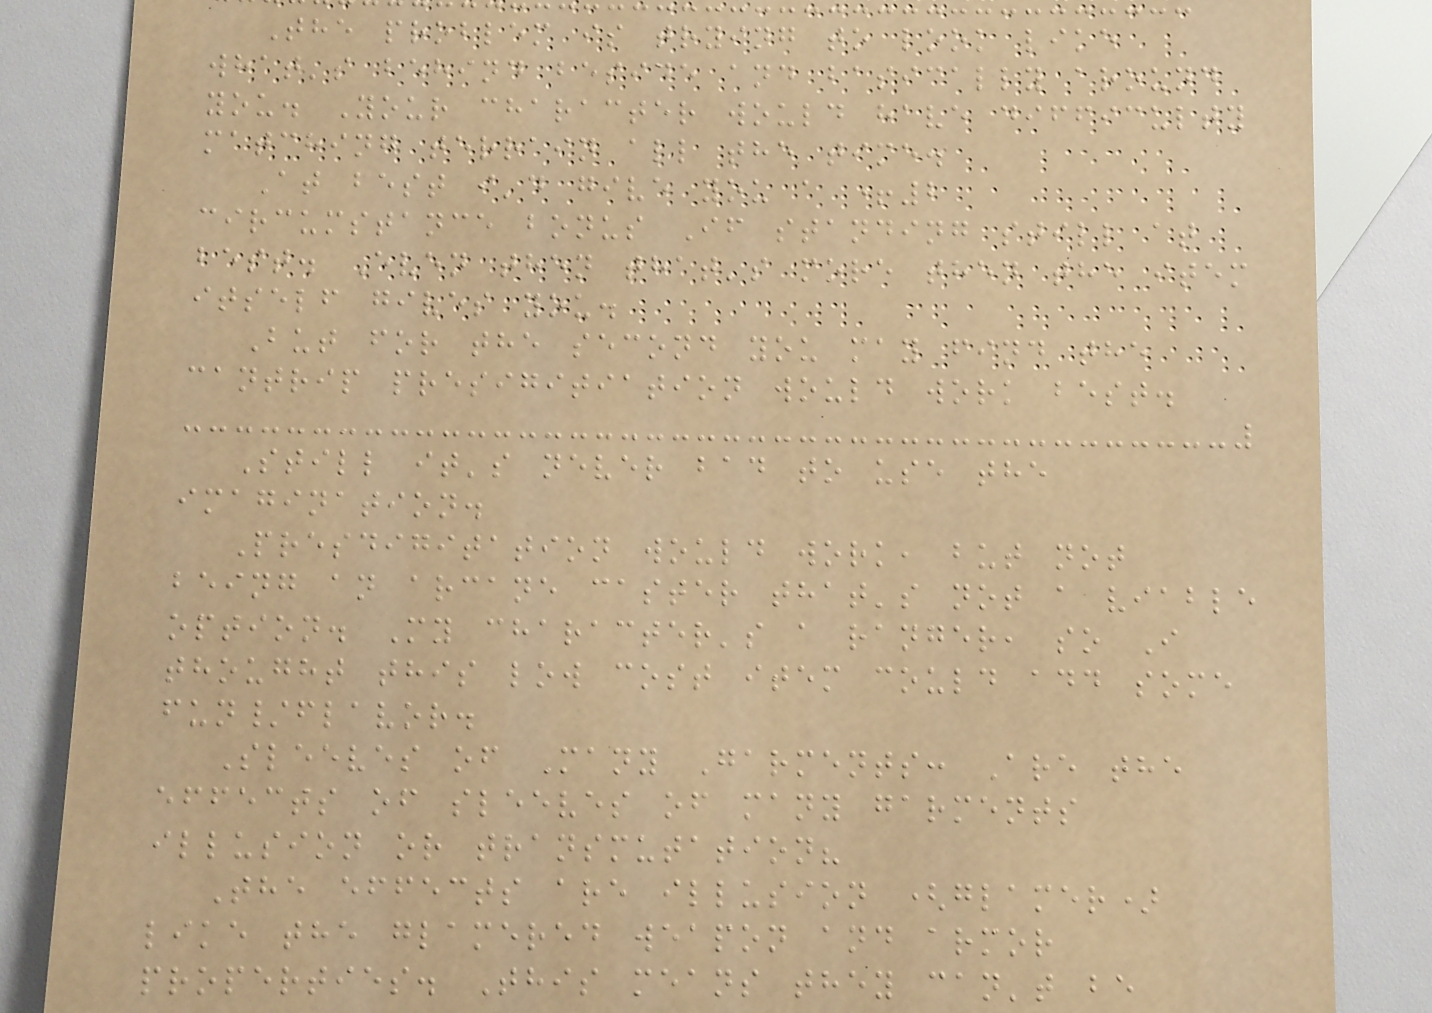The problem is trying to look like
what's behind beside and basically around
you. Your character would have difficulty
matching terrain all the time.
At best i'd give you a +2
circumstance bonus If standing still at
best. Even then that's more then the item
itself gives you.
But for the second you may find the
cantrip presigitiation would work best.
Still it's never bad to use the
imagination.
Presdigitation would work, but not
being an arcane caster that's not a viable
option. My character's a ranger, so I
thought this low cost item could add some
fun/flavor.
Sleeves of Many Garments: Are the
effects of sleeves of many garments
illusion or transmutation?
The effects are illusion (glamer)
like the glamered weapon and armor
properties. This means they can't be
